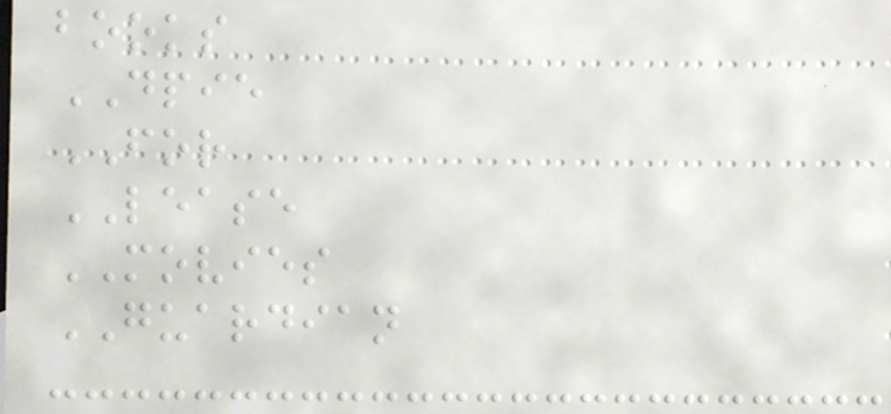books
DPIE
FOR
LEASE
MOVIES
GUARDIAN
